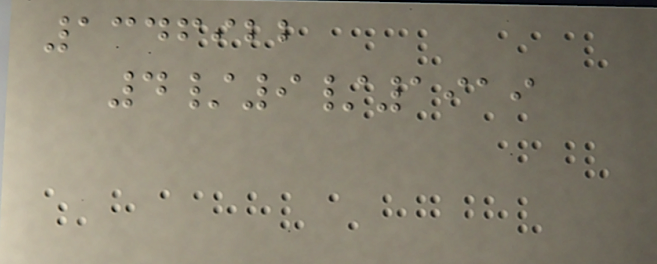1346922
4/9/1919
